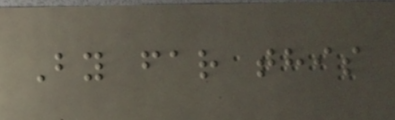By far this
